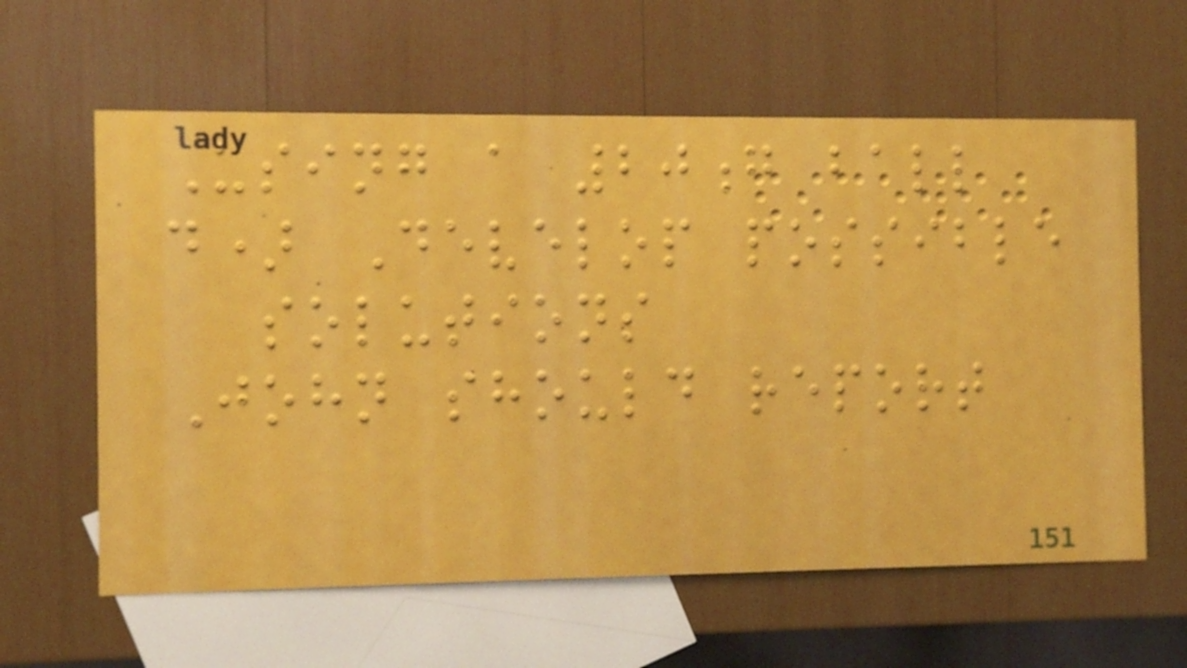Using a 20g ball
d) Develop possible
solutions
John should report
